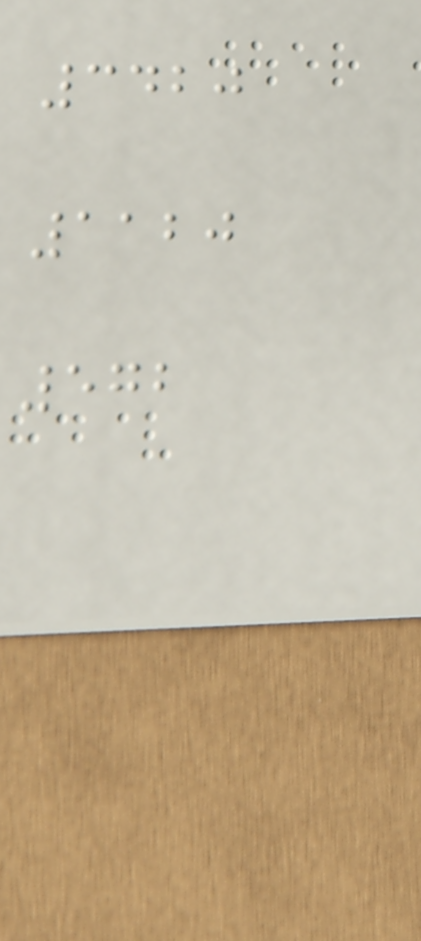3420
1120
572
